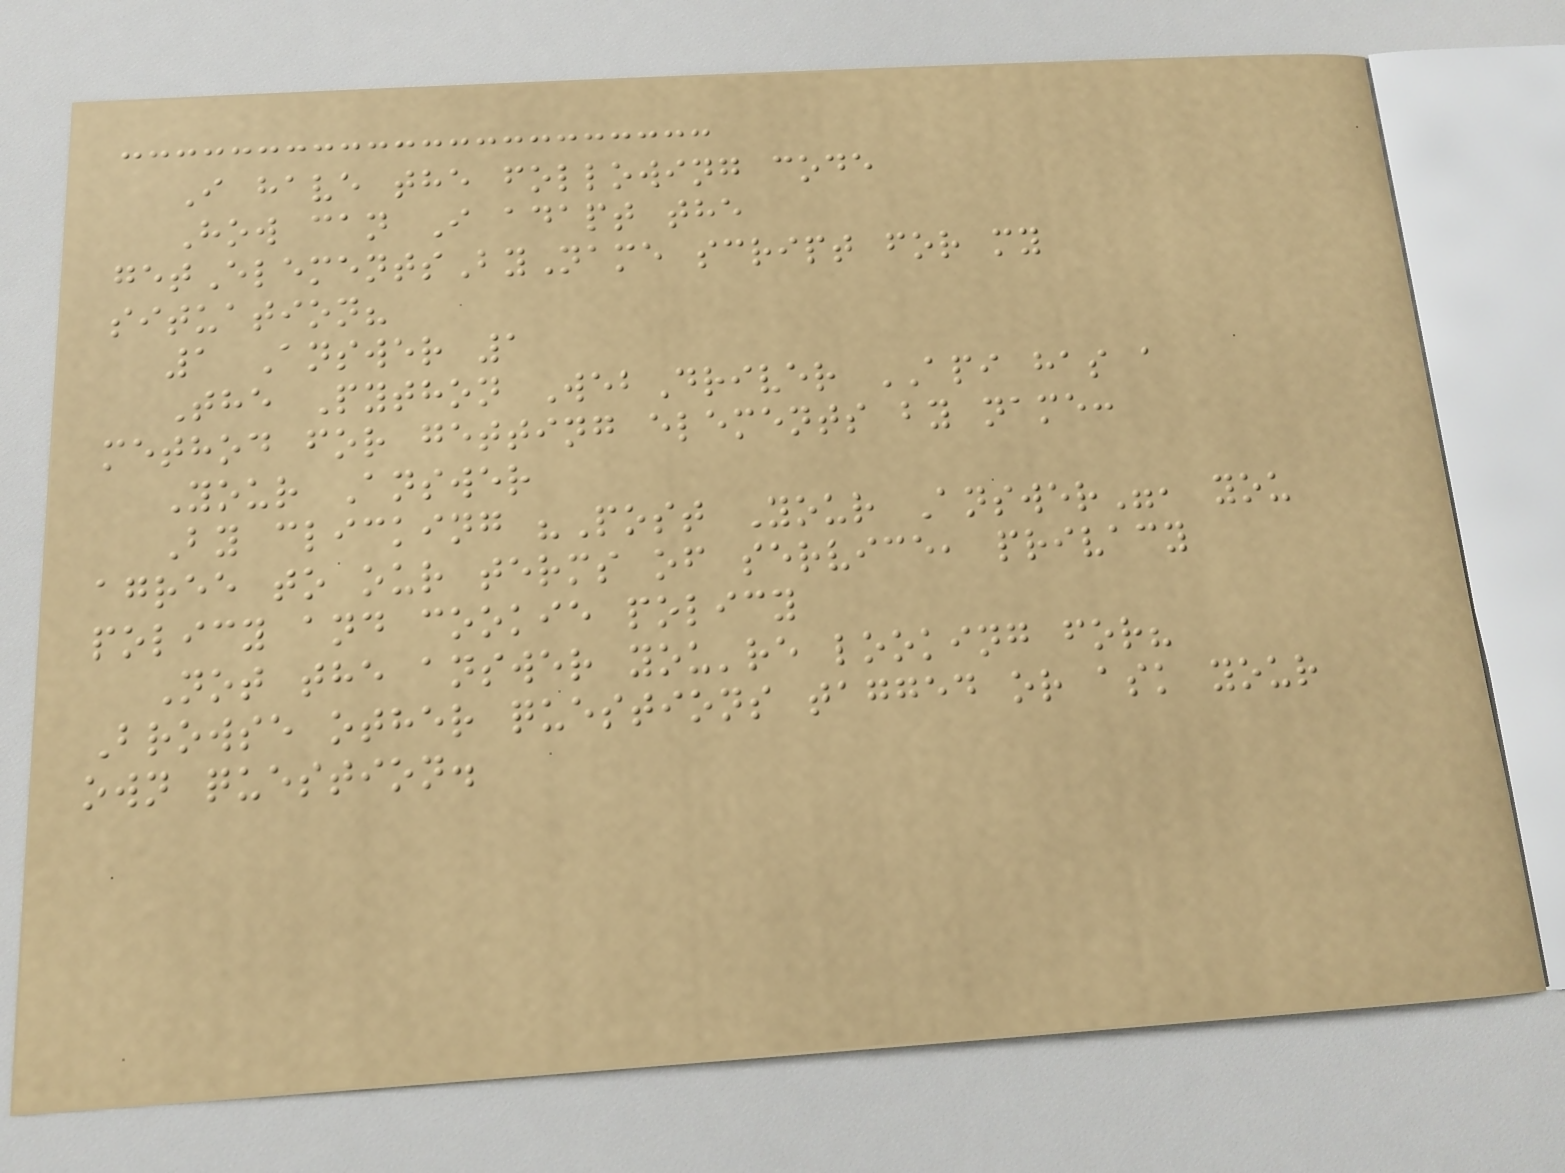I have the following code
How can I adapt the
getElementsByName script for my
situation?
1 Answer 1
The Python WebDriver API has a
method for getting elements by name:
Your Answer
By clicking "Post Your Answer", you
agree to our terms of service, privacy
policy and cookie policy
Not the answer you're looking for?
Browse other questions tagged or ask your
own question.
